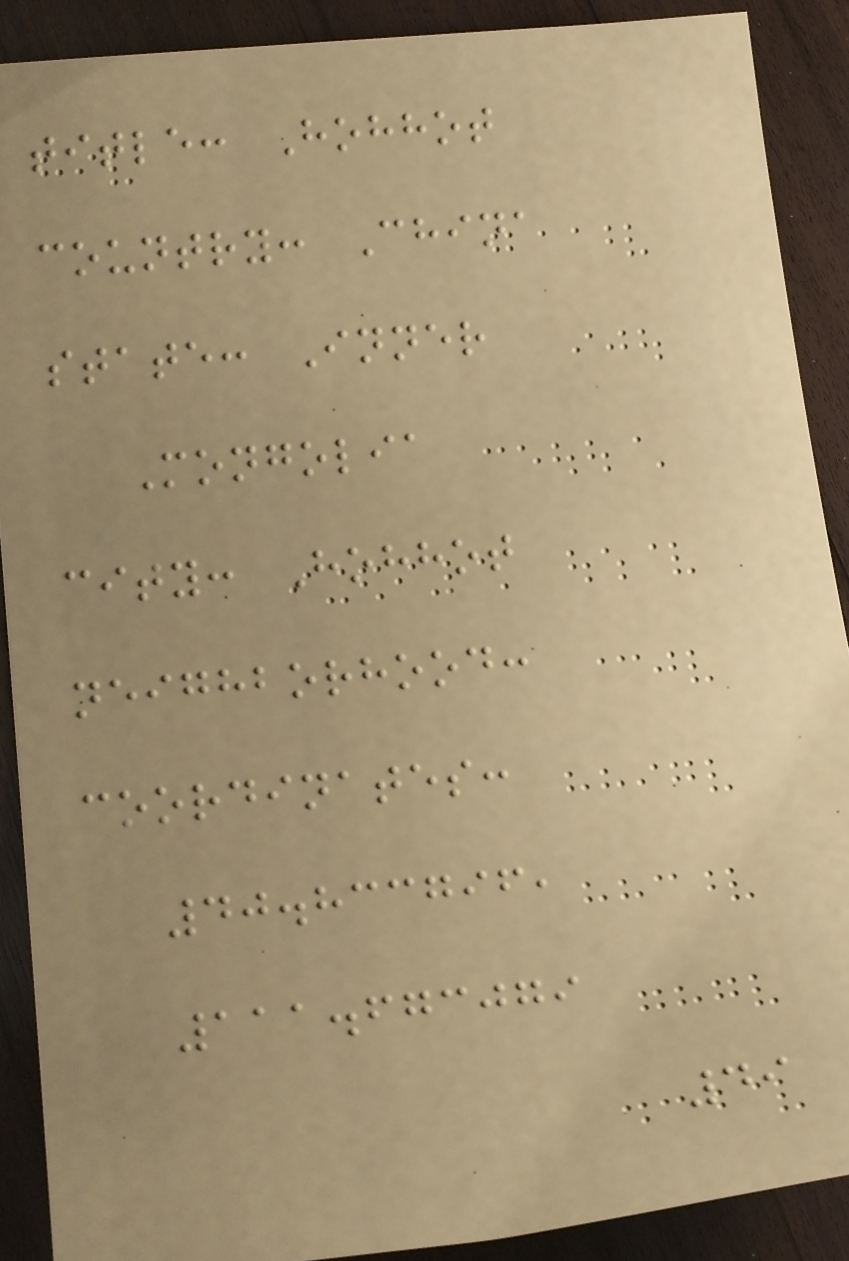title: Hohhot
country: China
state: Inner
Mongolia
city: Hohhot
neighborhood:
coordinates:
40.833796,
111.673079
49
